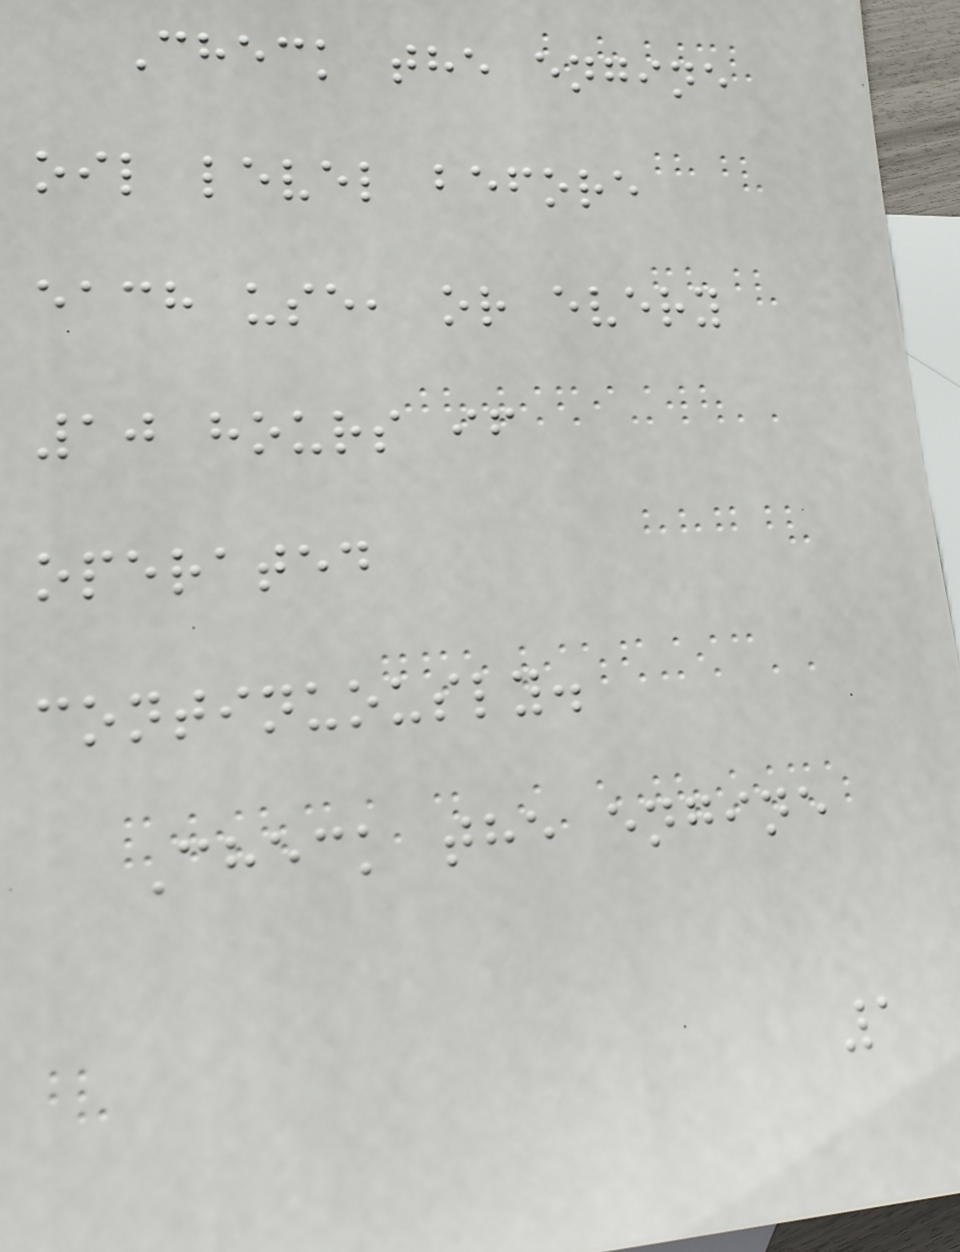Check the engine
oil level before
each use, or every
10 hours if
operated
continuously.
Check the engine
1
